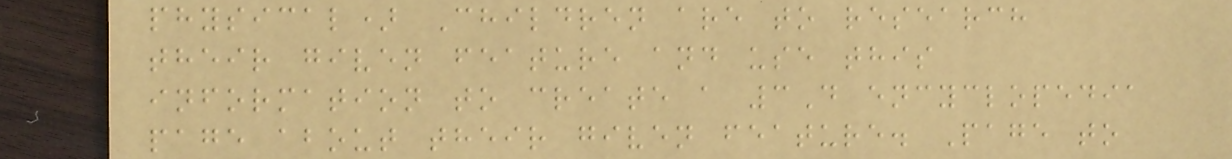physical) Children are to research
their given feature and use this
information to create a 3D encyclopedia
page about their given feature. Page to
